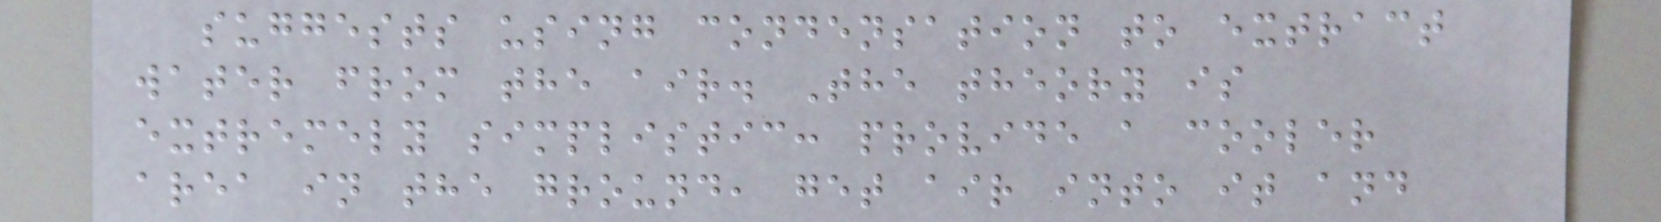suggests using condensation to extract
water from the air. The theory is
extremely simplistic: provide a cooler
area in the ground, get air into it and
